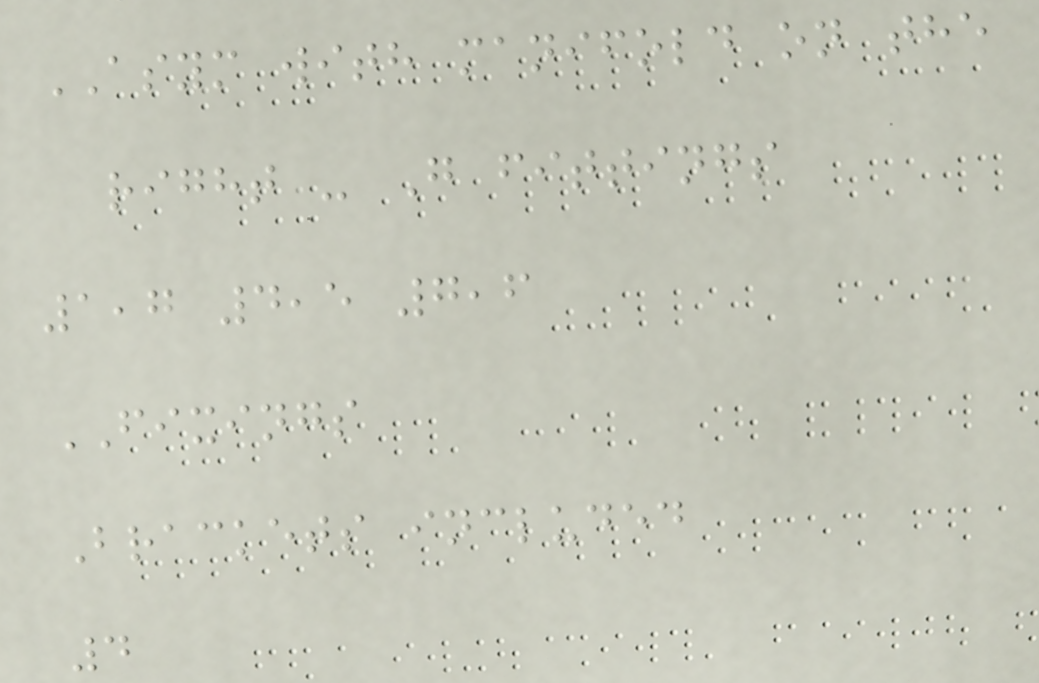ASYM with manifold on the
right - G fittings
1,7 4,5 7,6
FIXINGS
Brackets included
4
